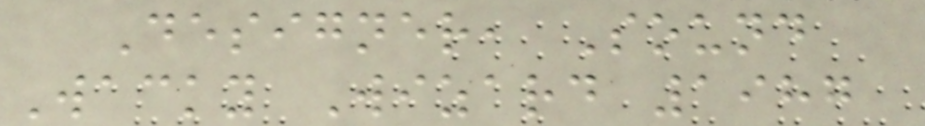Designer, Sound
Wacky Wizard 1987
